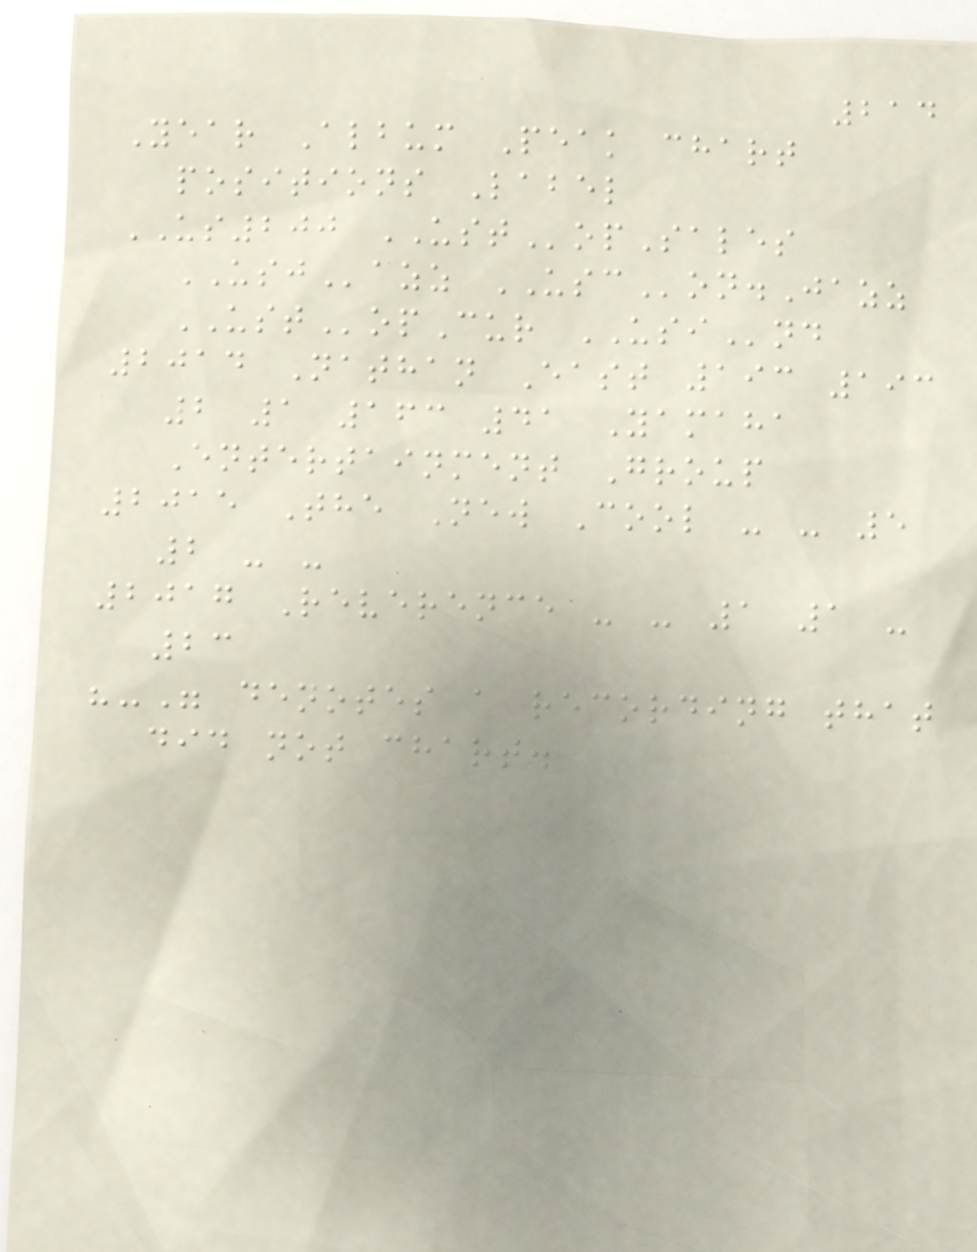214
Year Album Peak chart
positions Label
US200 USTopSales
USJazz USCon.Jazz
USTopCur USInd
2014 Nathan East 193 193
2 1 163 41 Yamaha
Entertainment Group
2015 The New Cool - - 5
2 - -
2017 Reverence - - 1 1 -
23
"-" denotes a recording that
did not chart.
